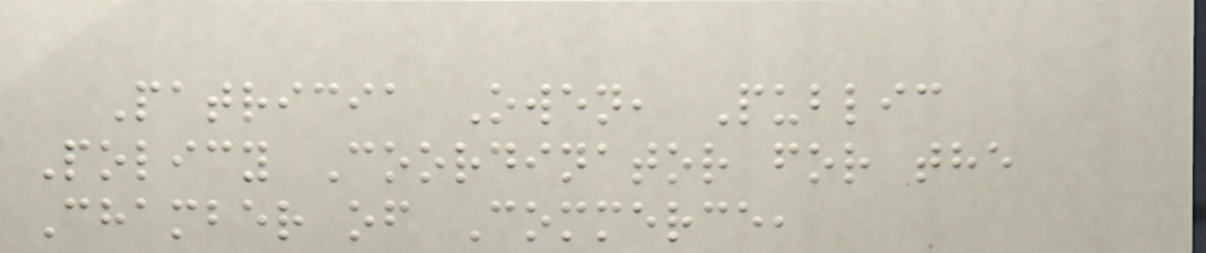Patricia Owen, Public
Policy Coordinator for the
Chamber of Commerce,
